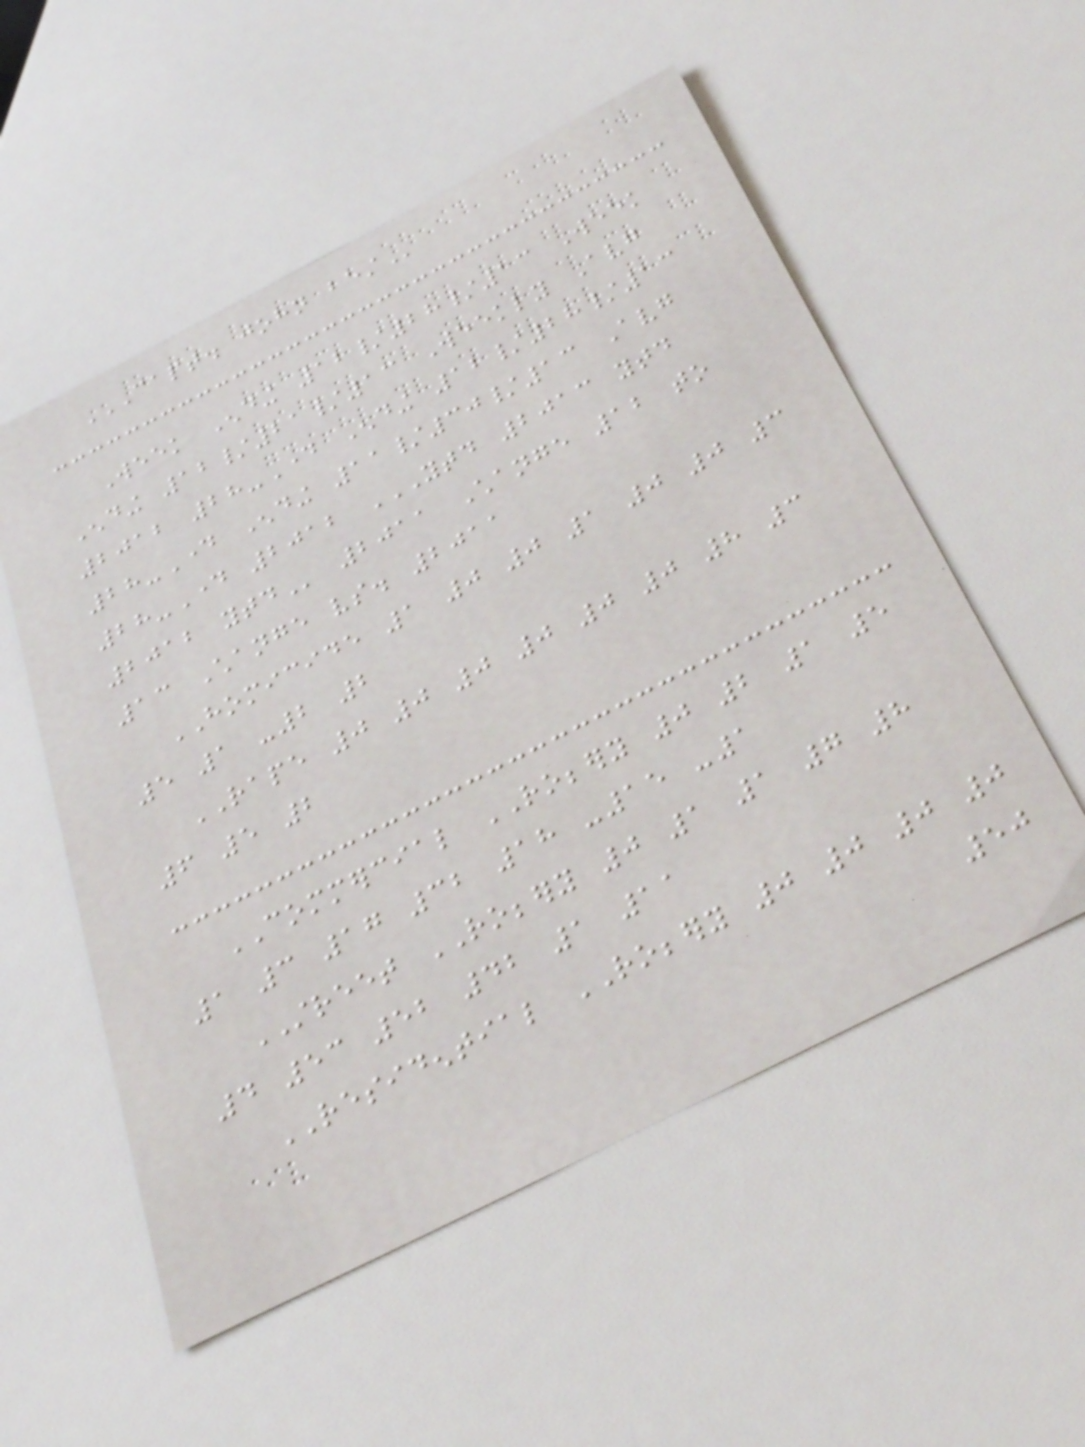CAPT. JOHN BEST
Week Ending 12/28/13 Week
Ending 12/21/13 Weekly Avg
2012 28-Day Ending 12/28/13
28-Day Ending 11/30/13 Avg
28-Day 2012 YTD 2013 YTD
2012 YTD 2011 Change 12 to
13 Change vs. 2011
HOMICIDE 1 0 0 1 0 0 3
5 1 -2 2
RAPE 0 0 0 0 0 0 8 3
6 5 2
COMMERCIAL ROBBERY 0 2 1 5
1 3 17 32 18 -15 -1
STREET ROBBERY 0 1 1 7 8
4 53 52 42 1 11
RESIDENTIAL ROBBERY 0 0 0 0
50
